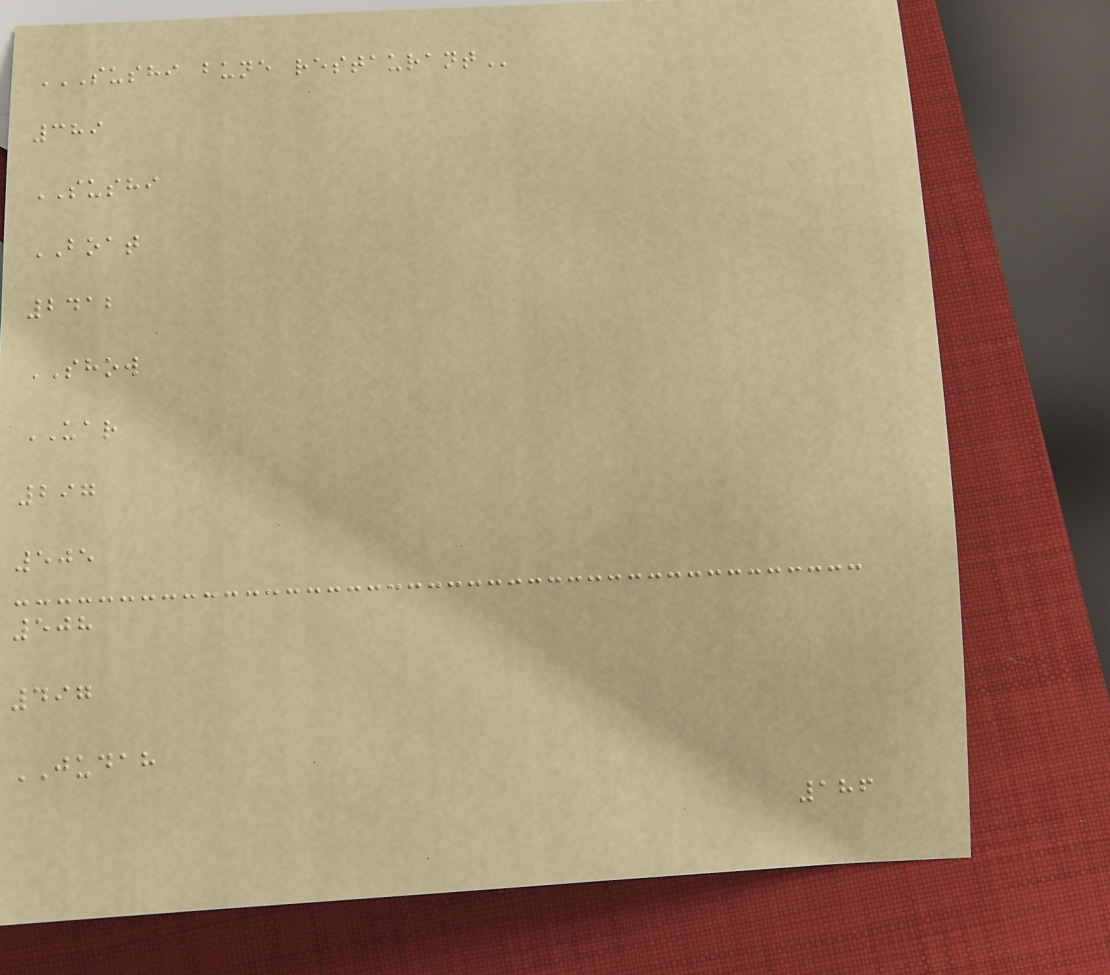SUSHI BUNE RESTAURANT
389
SUSHI
BOAT
2412
SHOW
UAR
297
505
508
497
JUDAH
186
